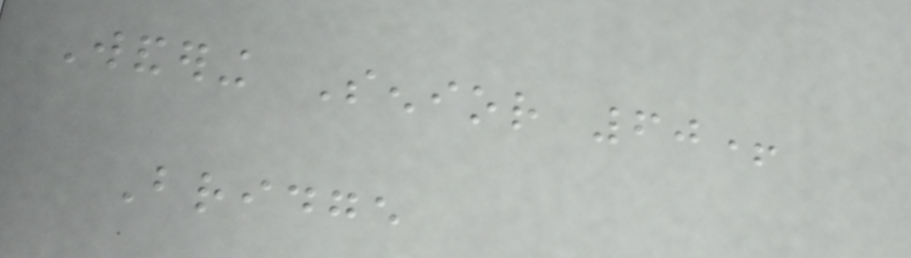Wandering Senior 60+
Bridge
